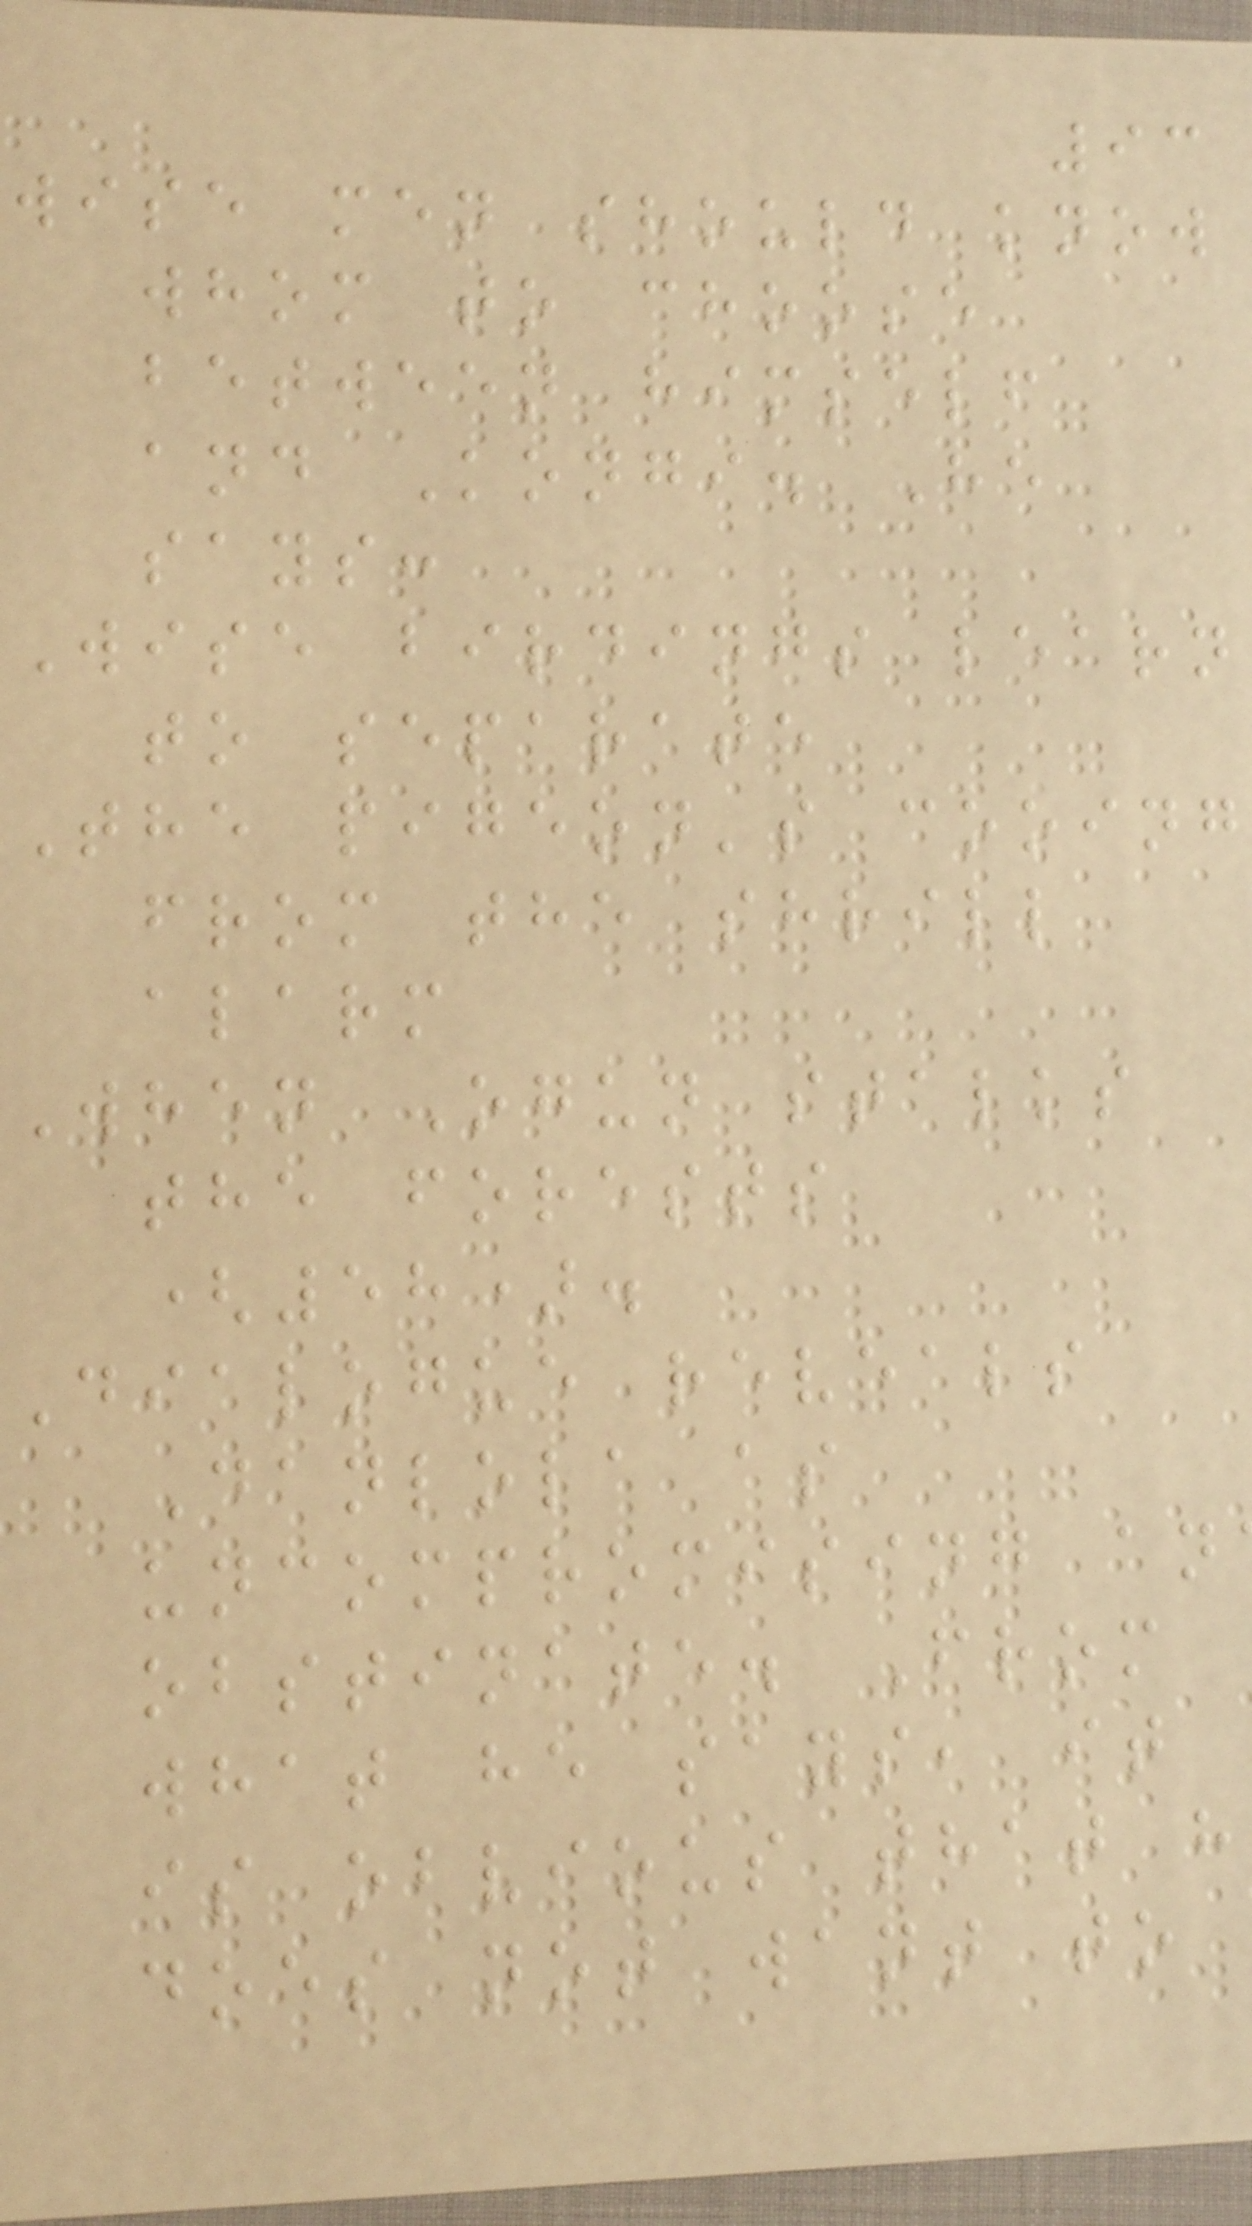93
wise men should know
whom to choose
between himself
and Kongi. He
says:
Wise birdings learn
to separate
The pigeon's cooing
from the shrill
alarm
When Ogun stalks
the forests
(58).
Dialogue reveals
Danlola as
uncompromising an
obstinate. From
what he says, it
is obvious that h
does not want to
